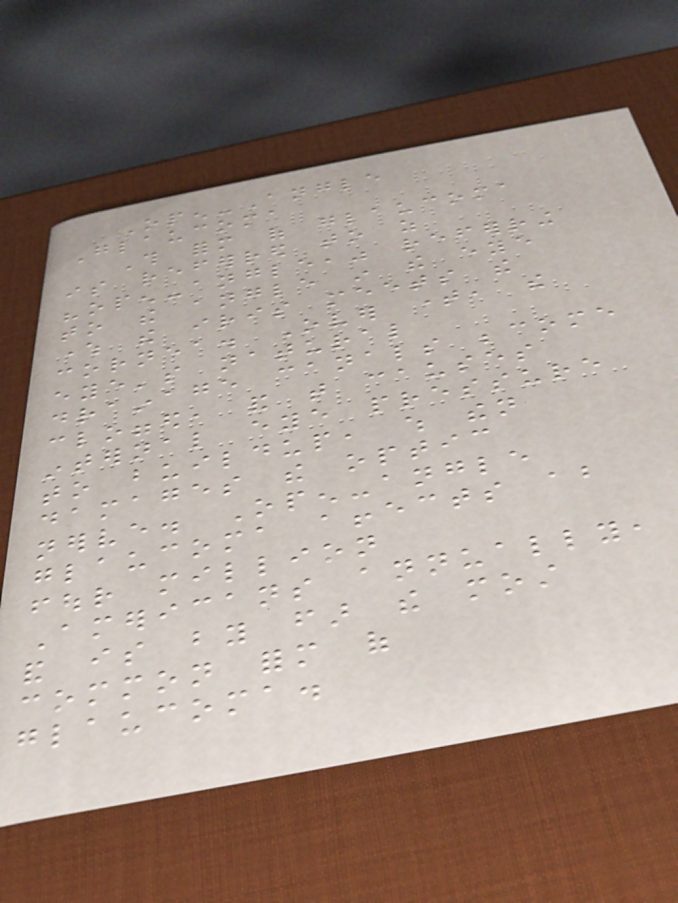Open-Angle
Glaucoma
This form of glaucoma
is referred to as
"open-angle," referring
to the angle in the eye
where the iris meets the
cornea. Over time, the
eye's natural
drainage canals become
clogged, and that causes
internal eye pressure
to buildup, which then
damages the optic
nerve. Open-angle
glaucoma affects about
four million
Americans annually,
and is by far the most
common form of
glaucoma.
